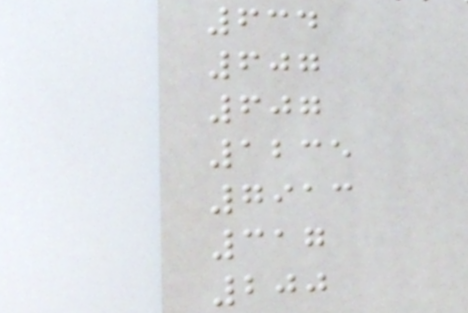634
607
607
1235
7913
317
200
